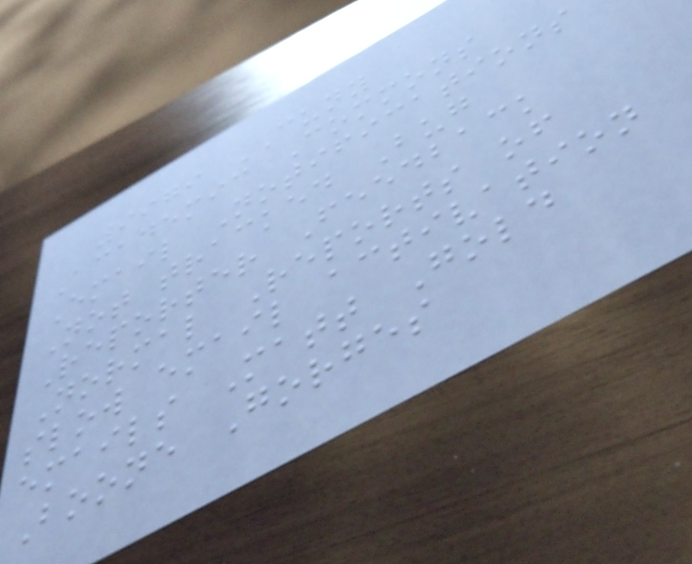9979 CUNY
Academic Commons
Email Notifications
Not tracked Bug
Reporter Feedback
Normal Reports of
slow email activation
emails Matt Gold
Boone Gorges
